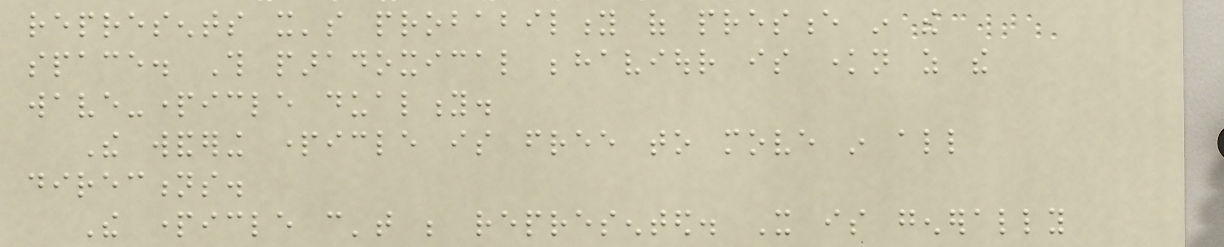represents it's probability of presence in the
space. This paradoxical behaviour is known as the
wave-particle duality.
The wandering particle is free to move in all
directions.
The particle can't be represented. It is generally
